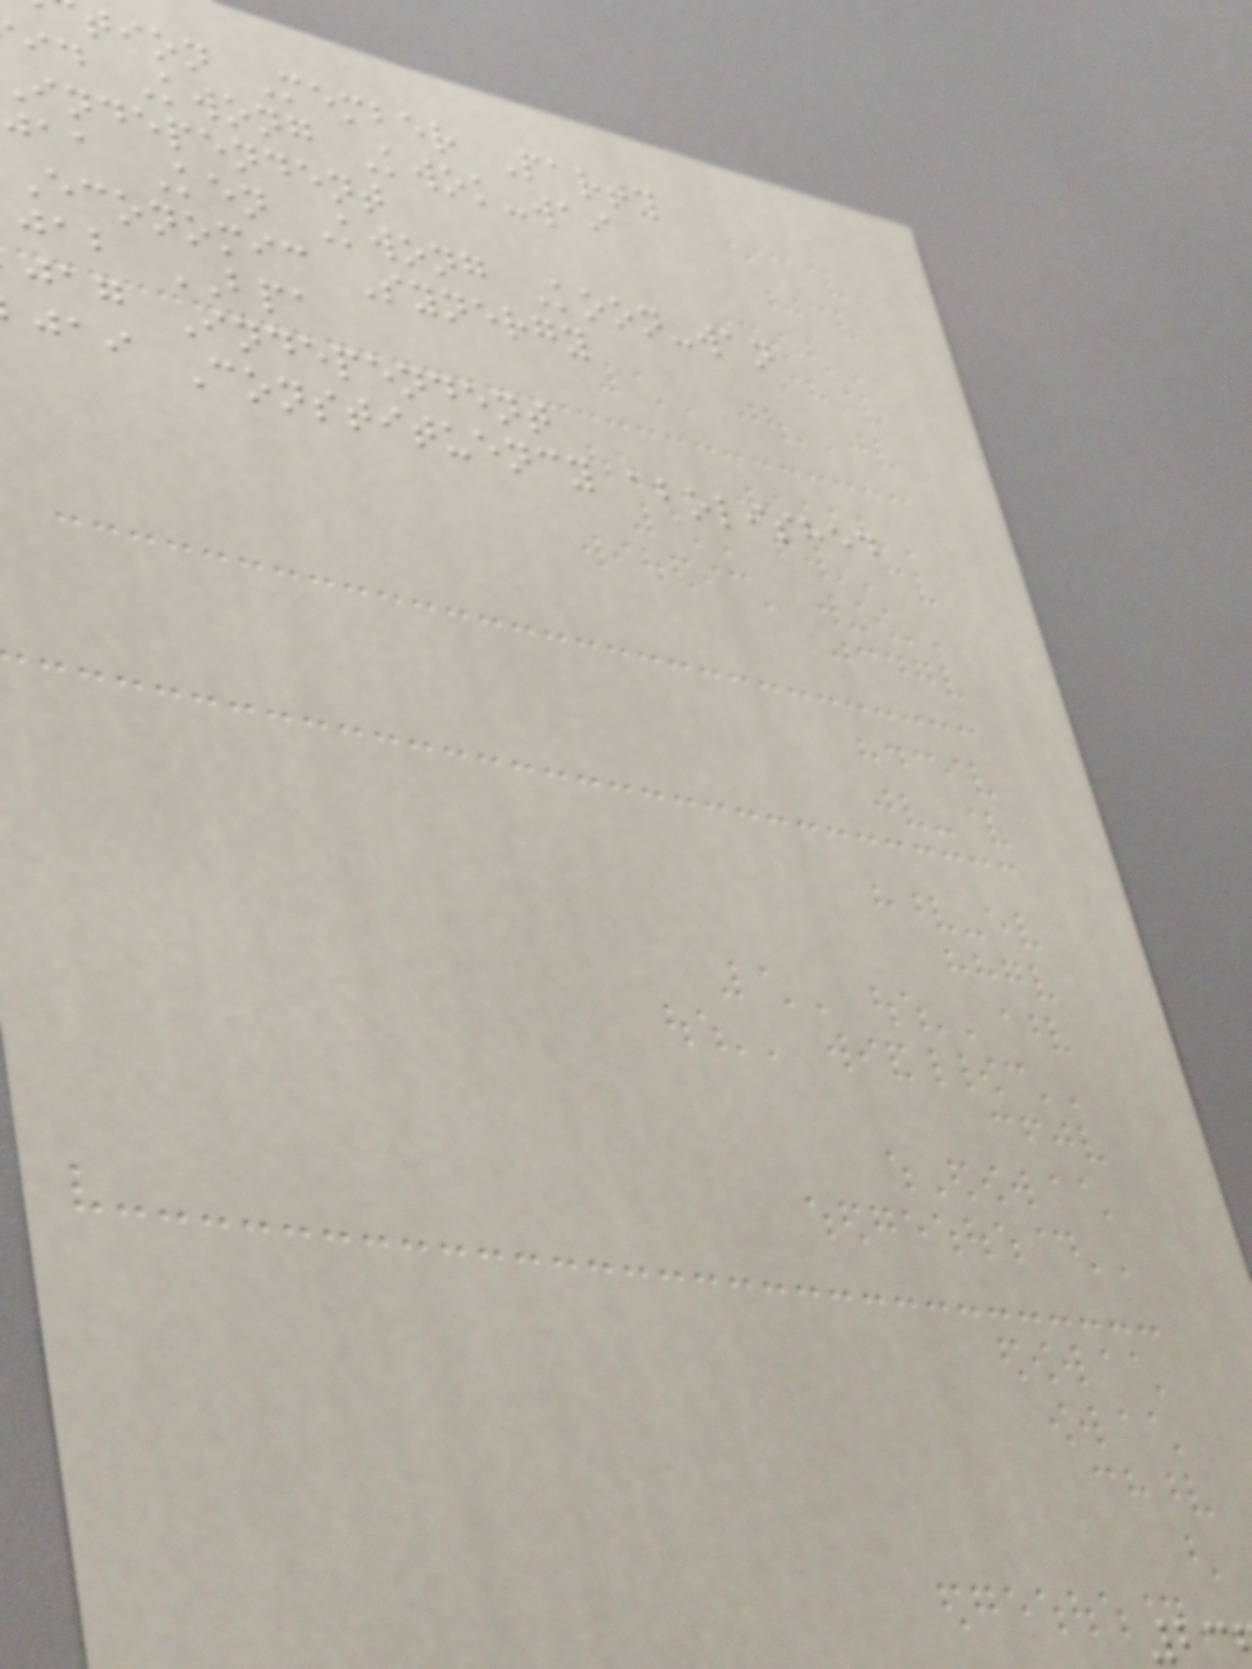tion Member Party
id Kwong Kwok-wai
independent
jaa Ken Kwong Koon-wan
Economic Synergy
jab BPA
jag Independent
jai Constituency abolished
